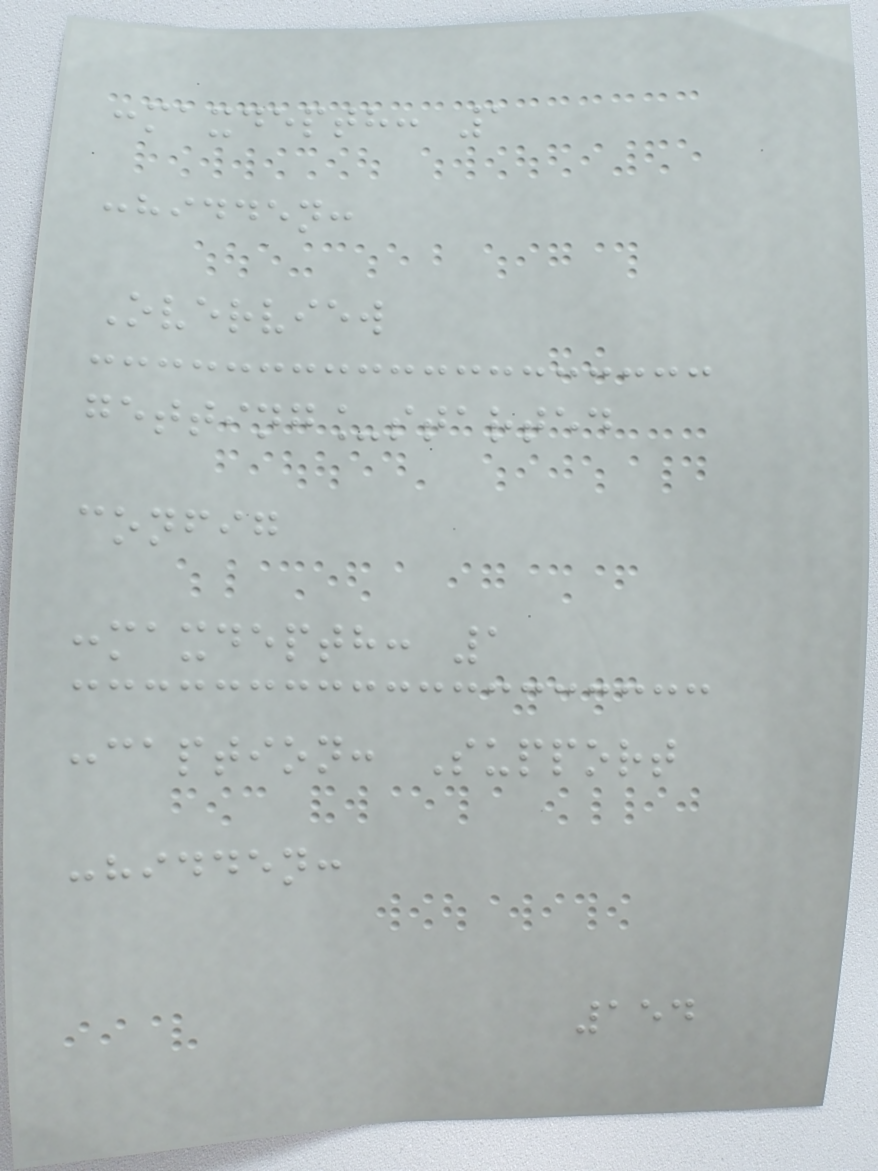:maxdepth: 1
:hidden:
Overview
getting_started
config
:maxdepth: 1
:caption: Support
:hidden:
154
